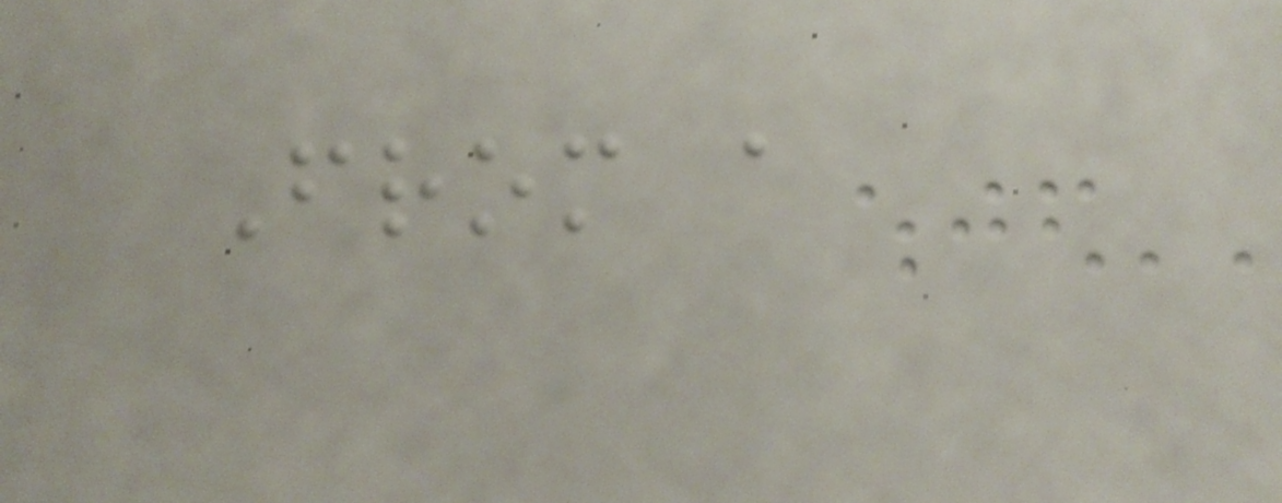From a
